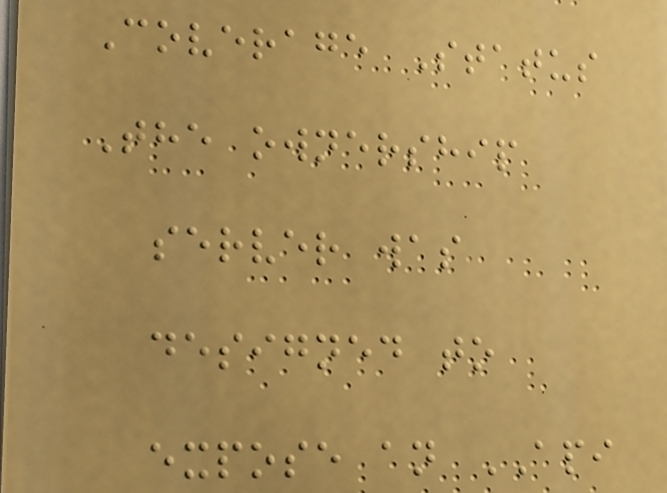Coverage Status
The ownership
server was
designed to
expose an API
